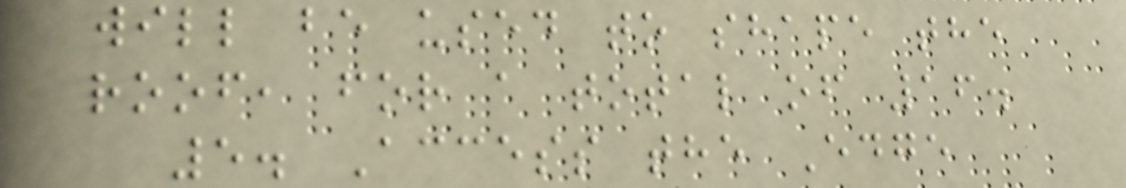will be used to shape the
roof, for a total of 16.
5. Access the Edge
